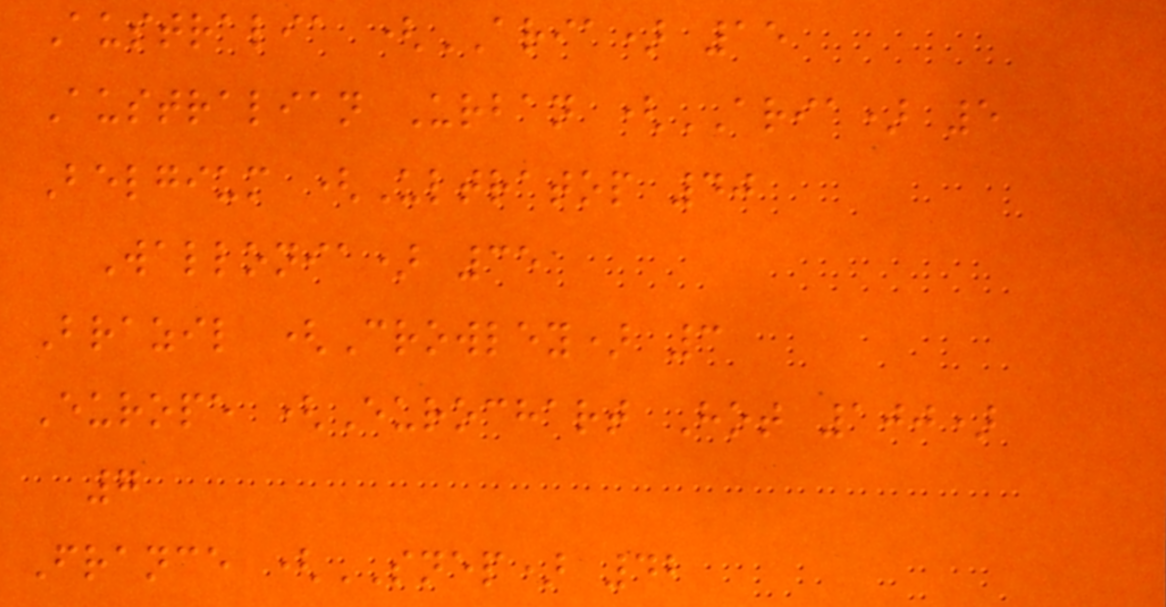Australia (ARIA) 15
Australian Urban (ARIA) 5
Belgium (Ultratop 40
Wallonia) 35
Brazil (Crowley) 3
Europe (Eurochart Hot 100)
7
France (SNEP) 42
